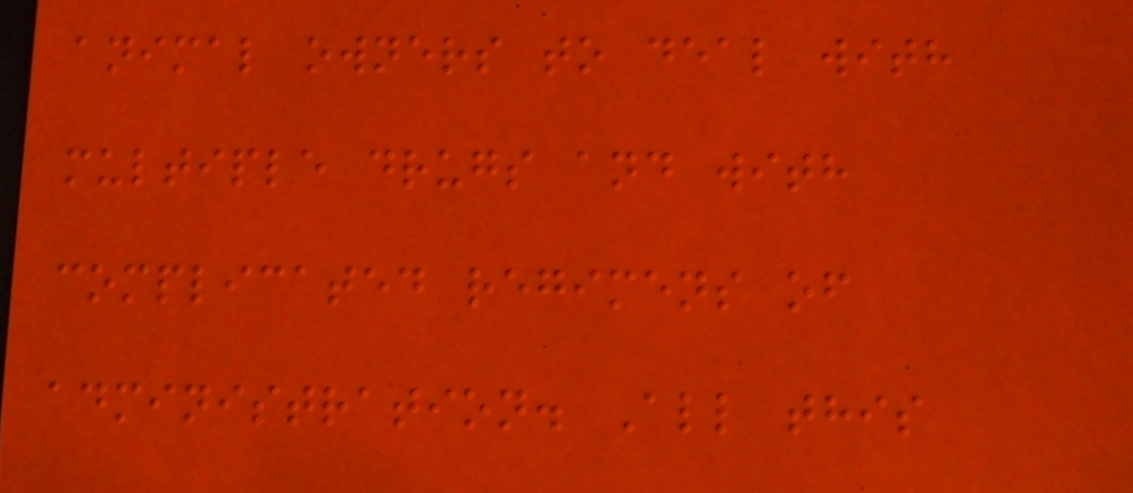animal owners to deal with
multiple drugs and with
complicated regimens of
administration. All this
